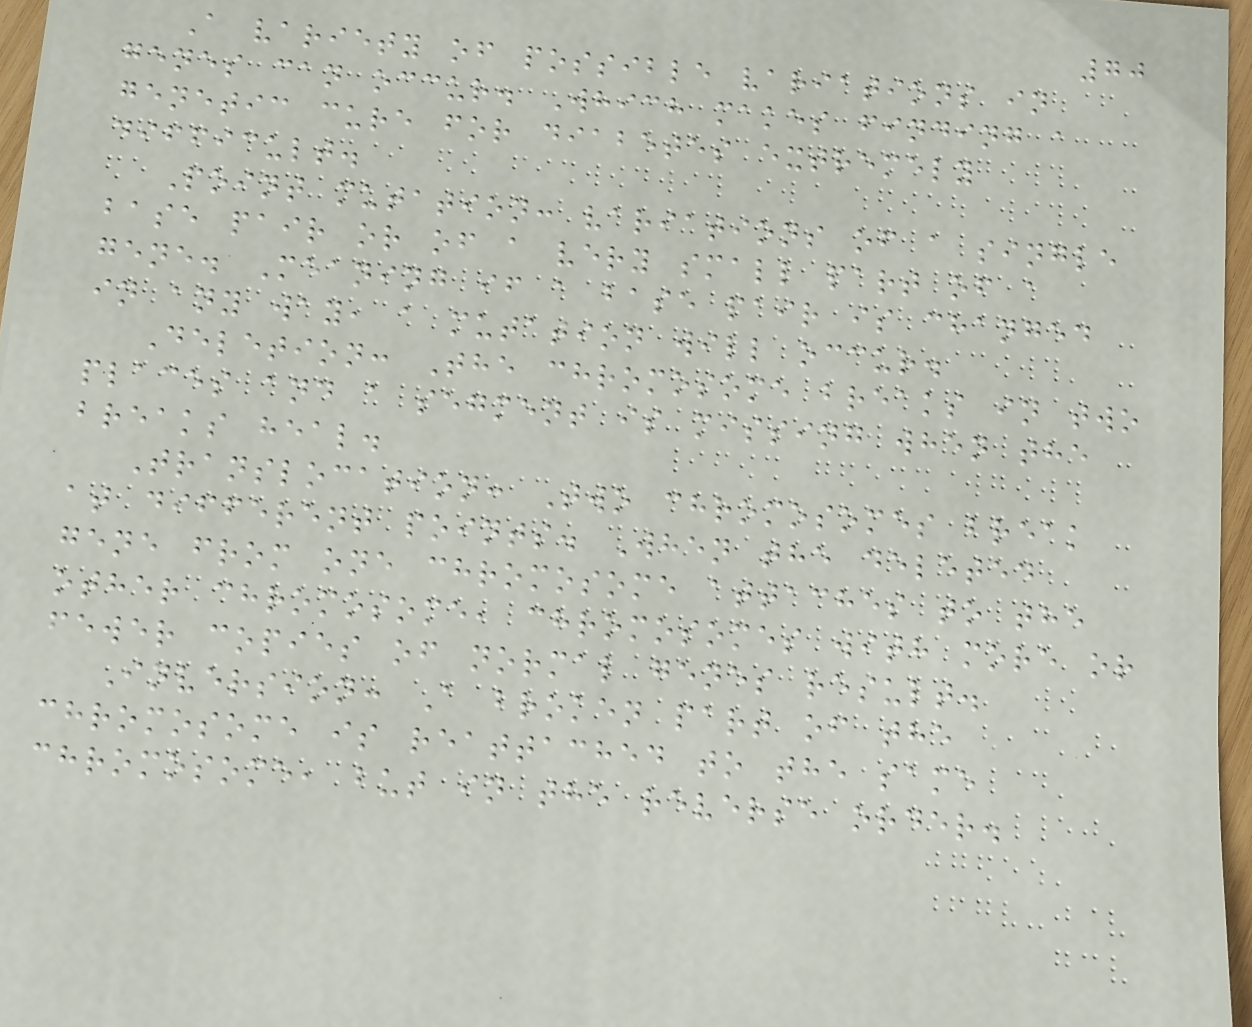70
A variety of possible variations in
genes can occur. Which makes finding a
genetic cure for diabetes extremely
difficult.
Point mutation: variations of a single
base pair or of a very small part of a
gene. Meaning if a base pair is changed
in any way, a mutation will occur.
Deletion: The chromosome breaks in two
places and a segment is missing when the
breaks heal.
Translocation: Two chromosomes break
at different points. When the deleted
gene from one chromosome attaches to the
other chromosome, chromosomes with more or
fewer copies of normal genes result.
Inversion: A broken part of the
chromosome is reattached to the same
chromosome, but in the reverse order.
